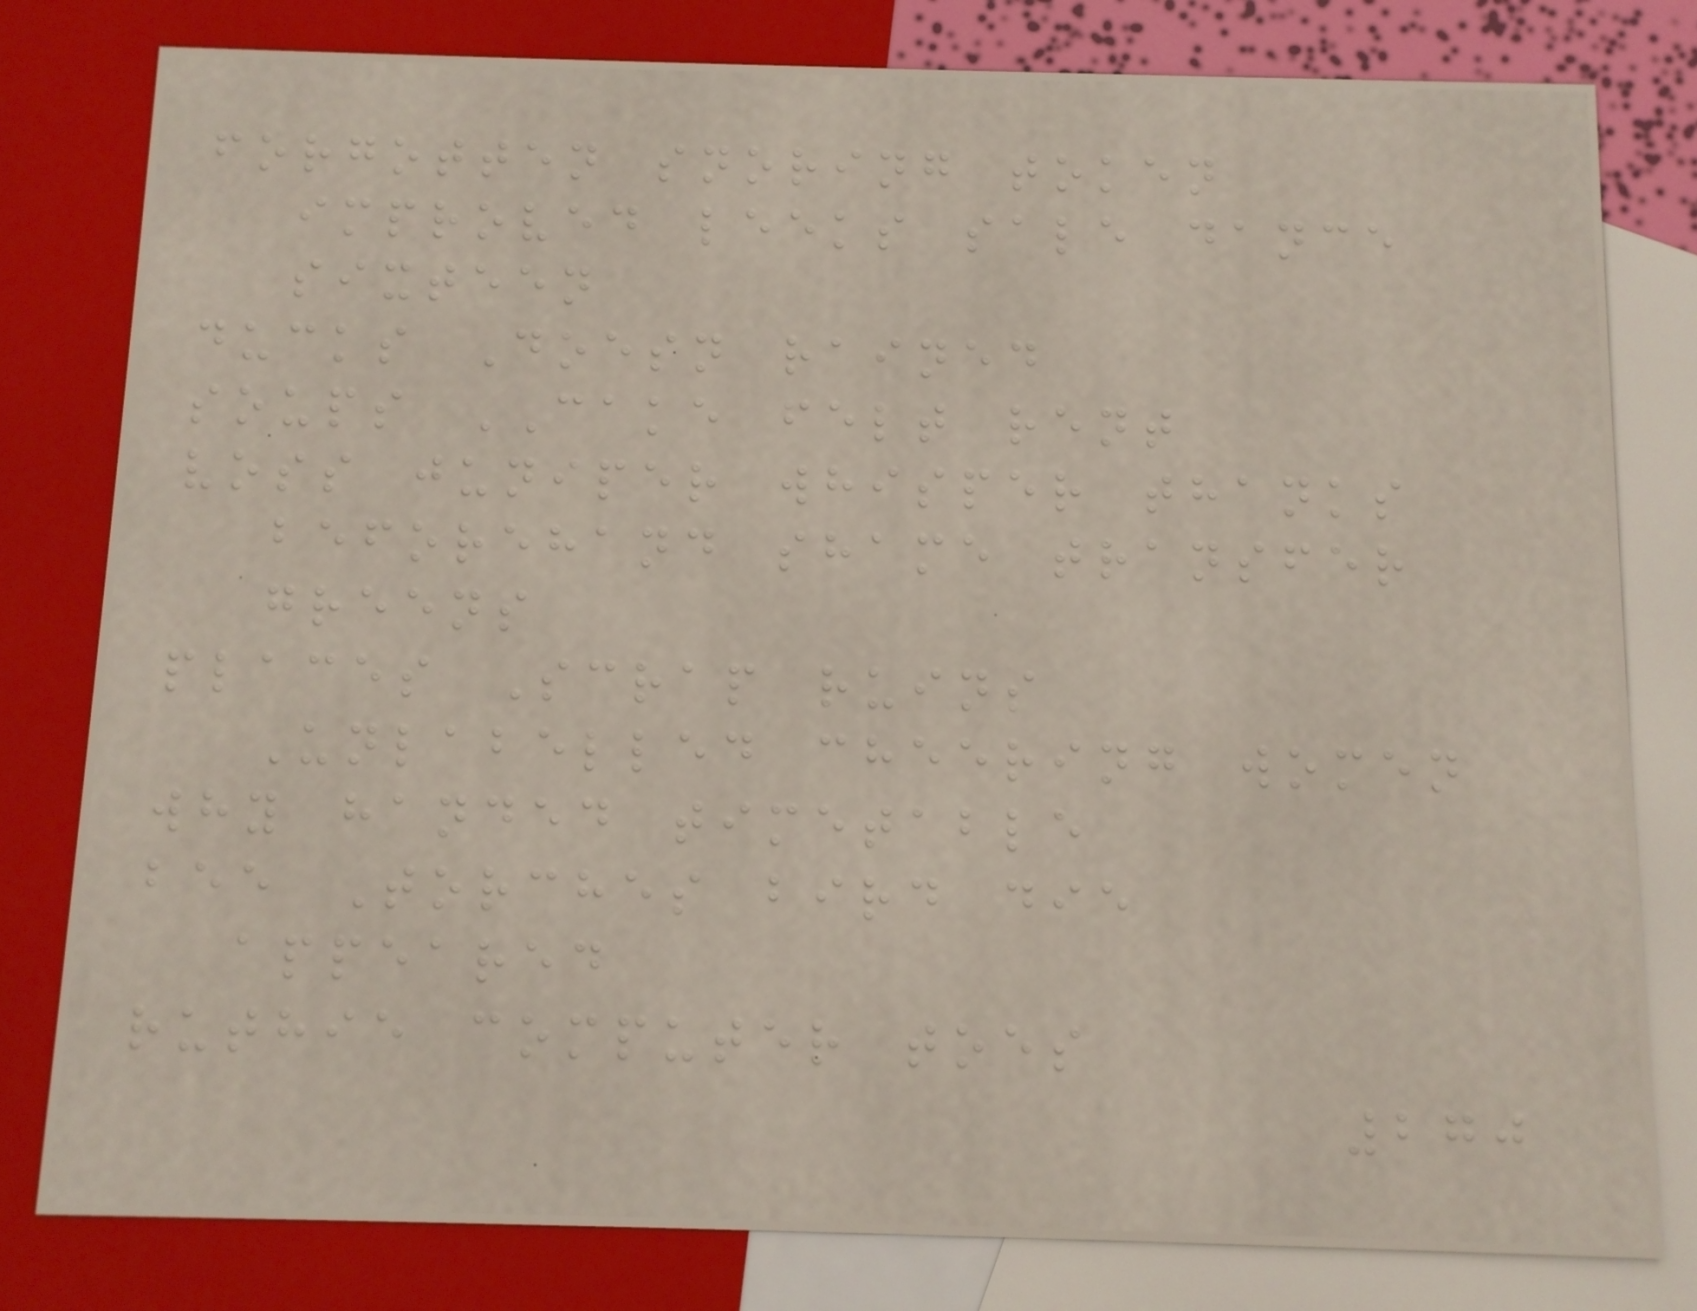forgotten snoring token
improved leeks sale dance
sixteen
ducks Doesn rained
soups CAKE felt rent
voss juniper whisper thanks
beforehand shame transfer
greens
places Scrap ruins
Unlabelled cheering women
why handed timetable
bee Torches bird die
appeared
ruthie computer toes
270
